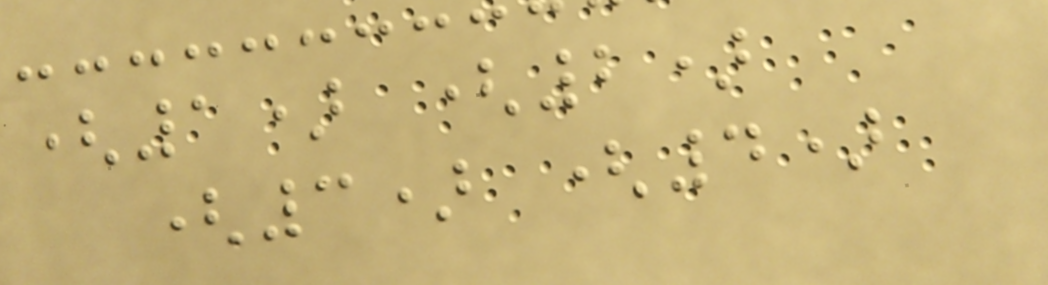(1) (2)
(3) (4)
